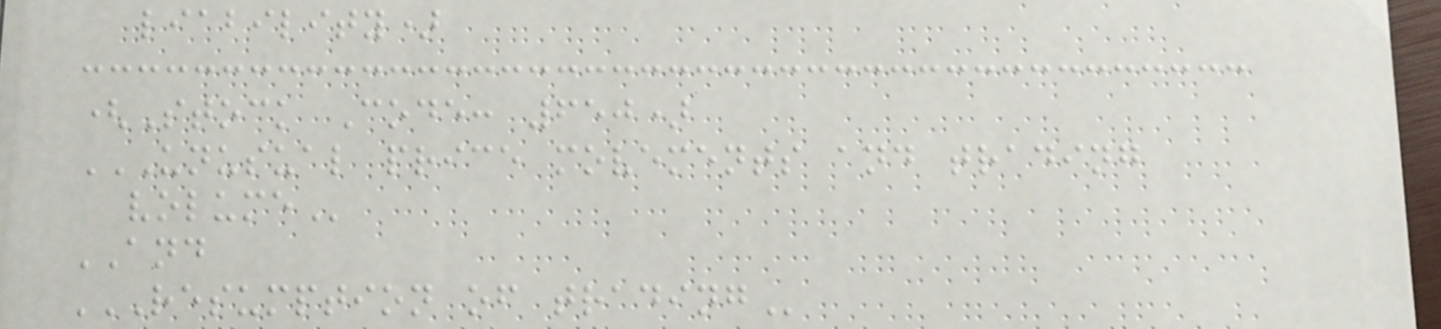liability)
(Stock Code: 650)
UNUSUAL PRICE MOVEMENTS AND TRADING
VOLUME
AND
RESUMPTION OF TRADING
